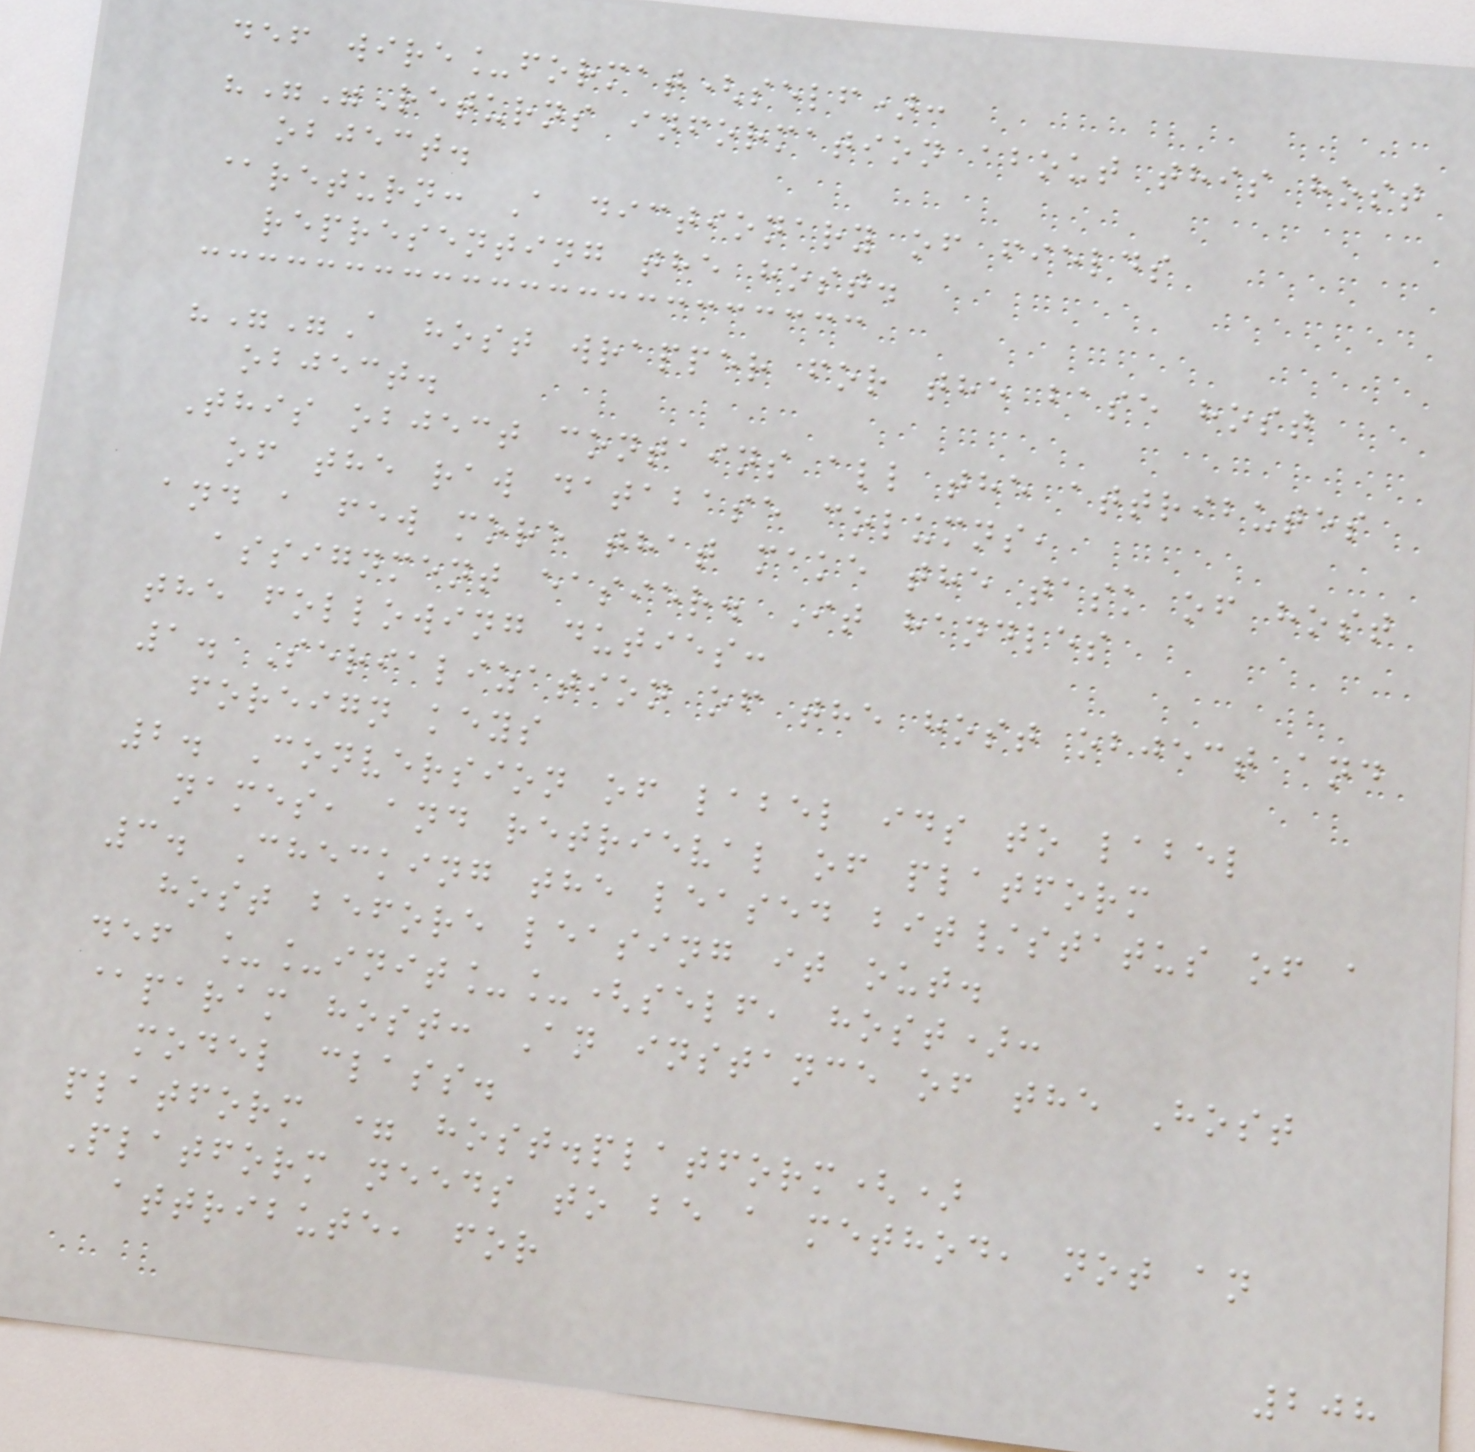def wire_format(self):
"""Returns information about this host
object.
@return: A dictionary of fields
representing the host.
"""A host wrapper for the base host
object.
This object contains all the attributes
of the raw database columns,
and a few more that make the task of host
assignment easier. It handles
the following duties:
1. Serialization of the host object and
foreign keys
2. Conversion of label ids to label
names, and retrieval of platform
3. Checking the leased bit/status of a
host before leasing it out.
def __init__(self, host):
@param host: An instance of the Host
model class.
platform = host.platform()
Platform needs to be a method, not an
attribute, for
208
